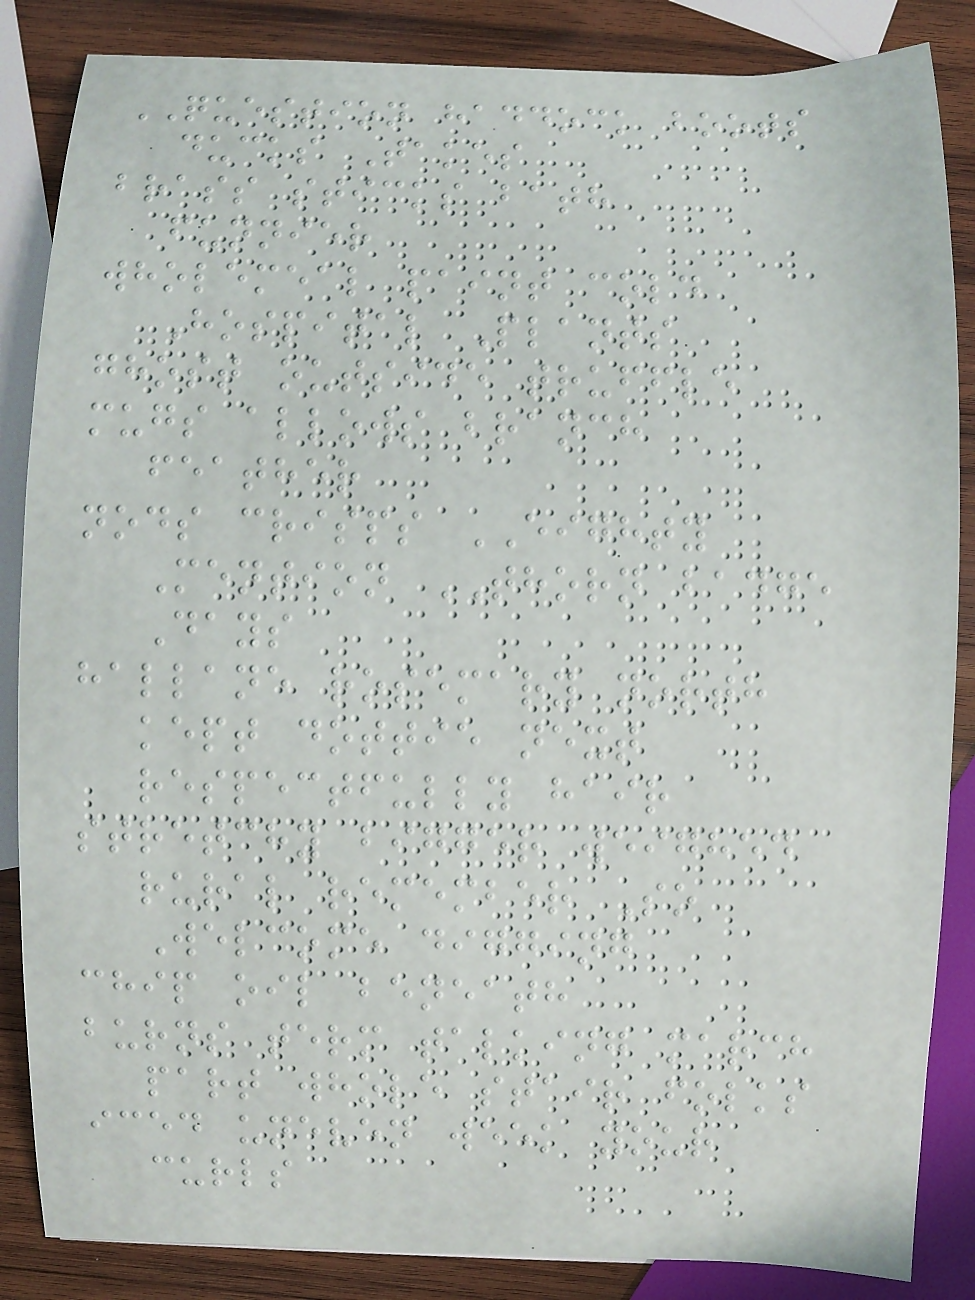QUESTION haddock boots
ducks Takes
brass sticks bath
funnier
wholemeal paint cold
Hospital Plants
ghost outside truffle
mugs allows branch
feather
nods crisps EIGHTY
Mention THORN badge
Days
hallane rosemary north
kept dottie next
respectfully hair
stretchy bigger weighed
rural remember So
Welcome digging
chip oil beneath
burns term talking march
part whole stair folks
iced uneven week your
curls
